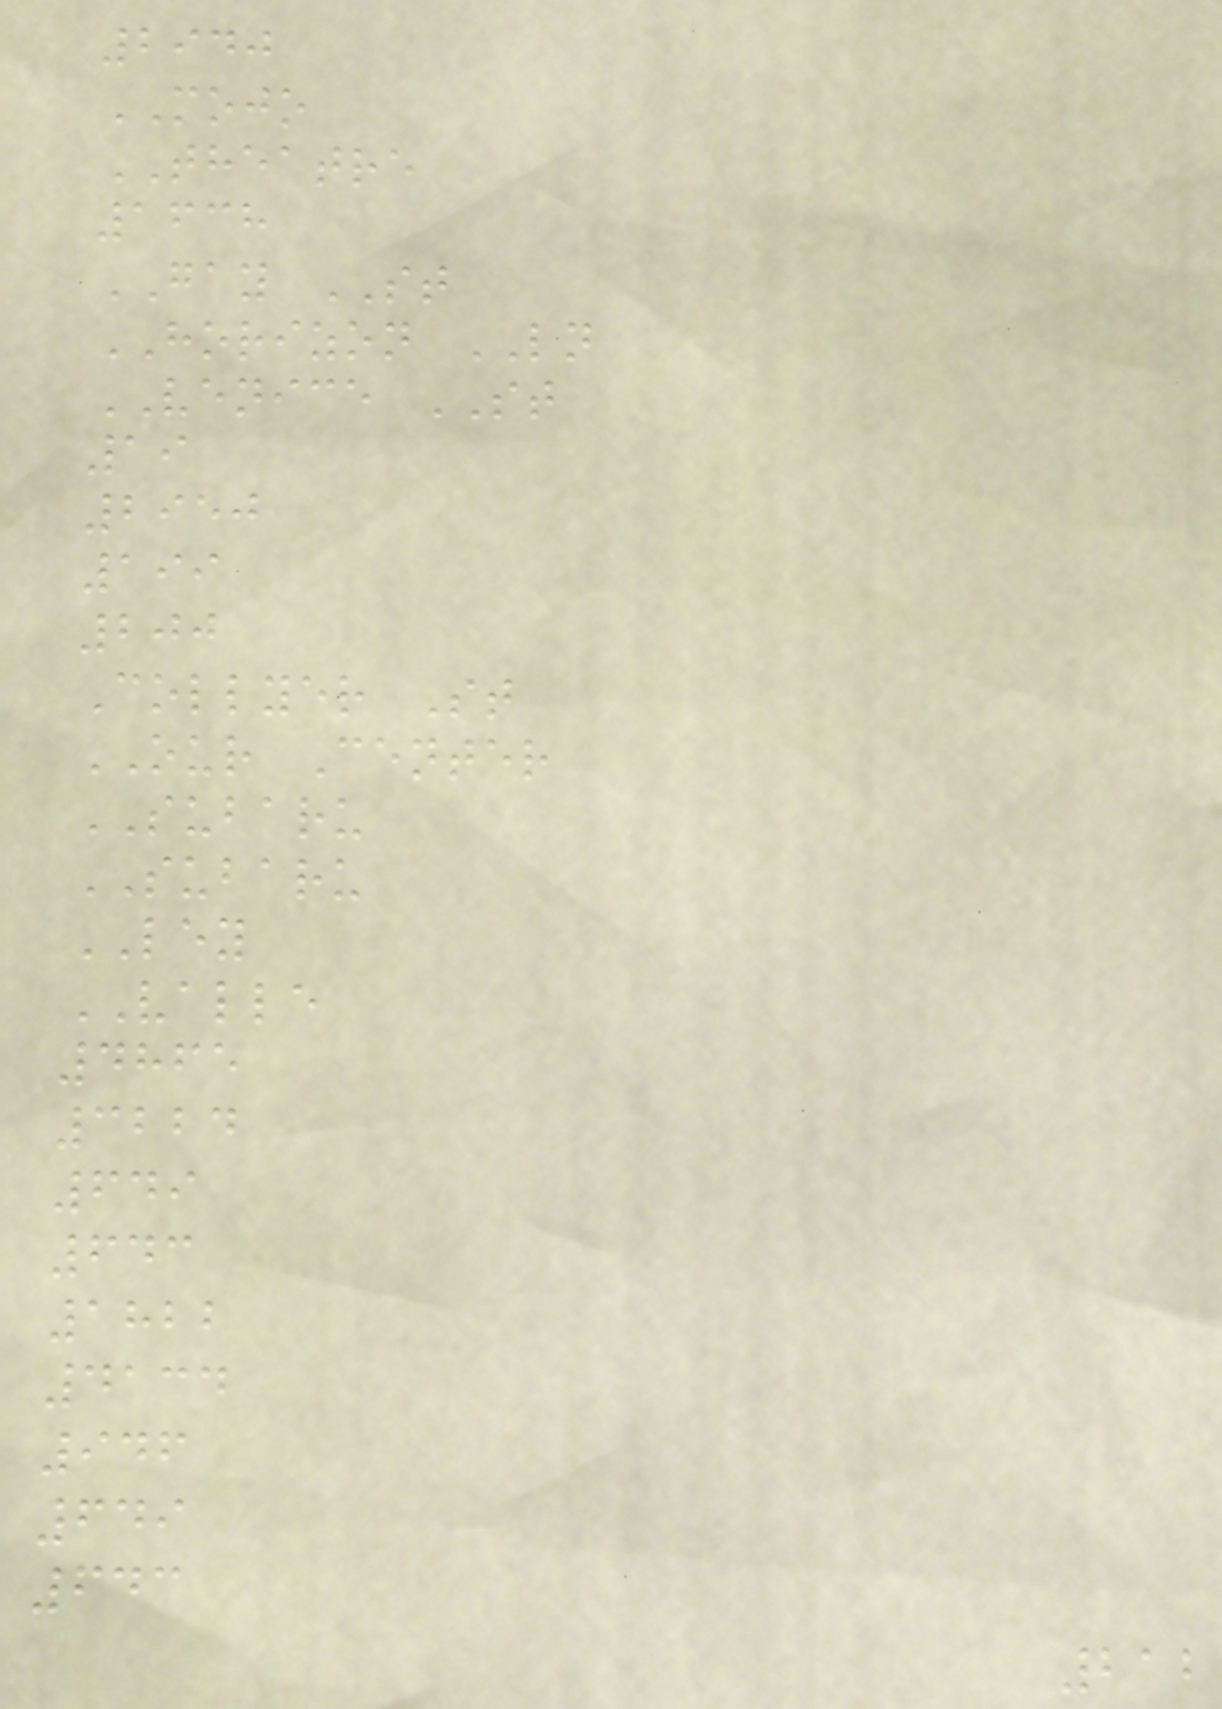2940
MOJO
THEATRE
1638
GAY ST
HORIZON LN
VENICE ST
19
2950
199
200
Collyer St
OUR Center
SUBARU
SUBARU
LEY
VALLE
4865
3224
649
643
1822
4134
946
649
643
212
